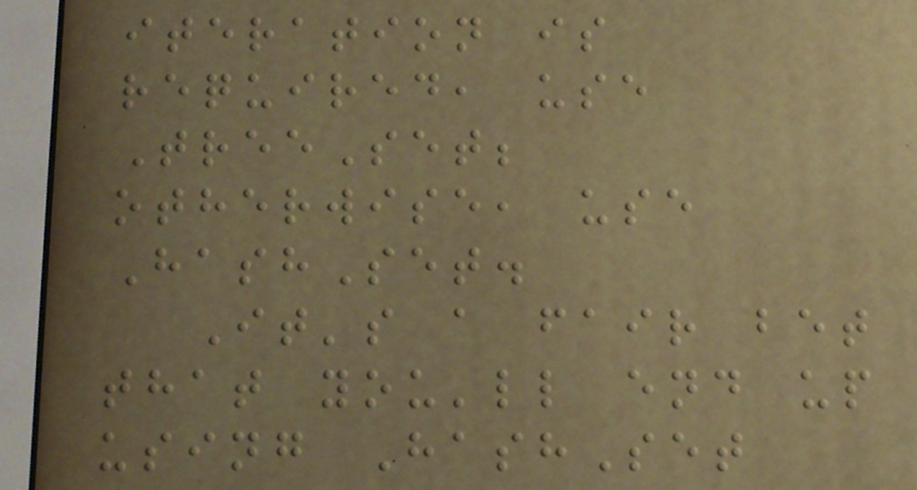iteration is
required, use
TreeSet;
otherwise, use
HashSet.
It's a fair bet
that you'll end up
using HashSet
